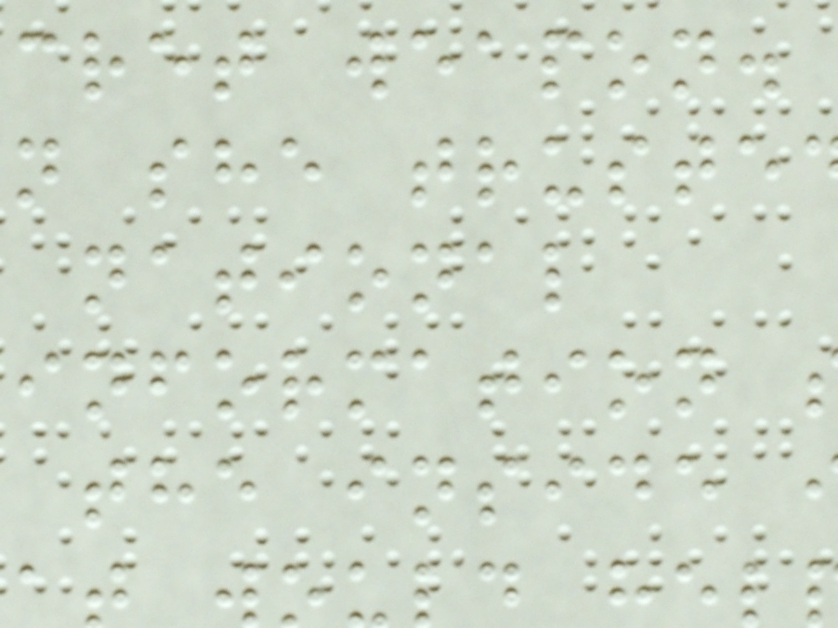cret weapon.
n she truste
information
